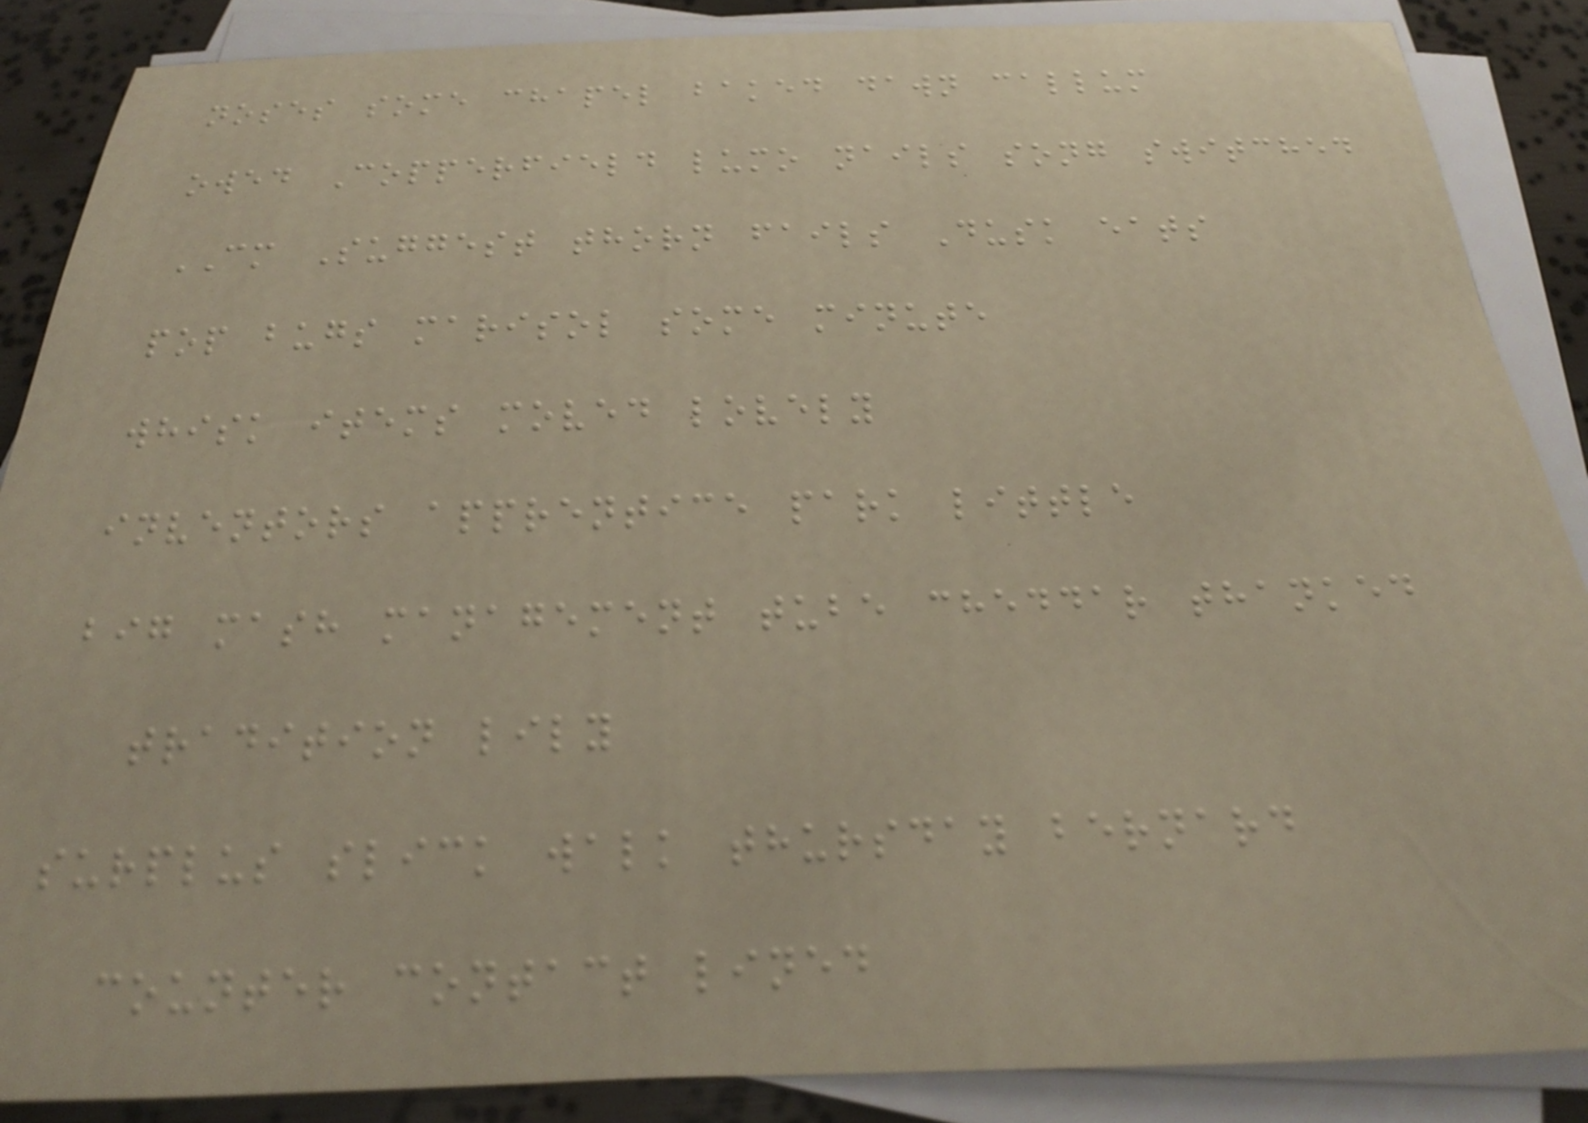noses some chapel baked dawn callum
owed Copperfield lumo nails song switched
CM Suggest thorn fails Dusk eats
pop bugs marisol some minute
whisk items moved lovely
inventors apprentice park little
big mash management tube cheddar thanked
tradition lily
surplus slick walk thursday bernard
counter contact lined
